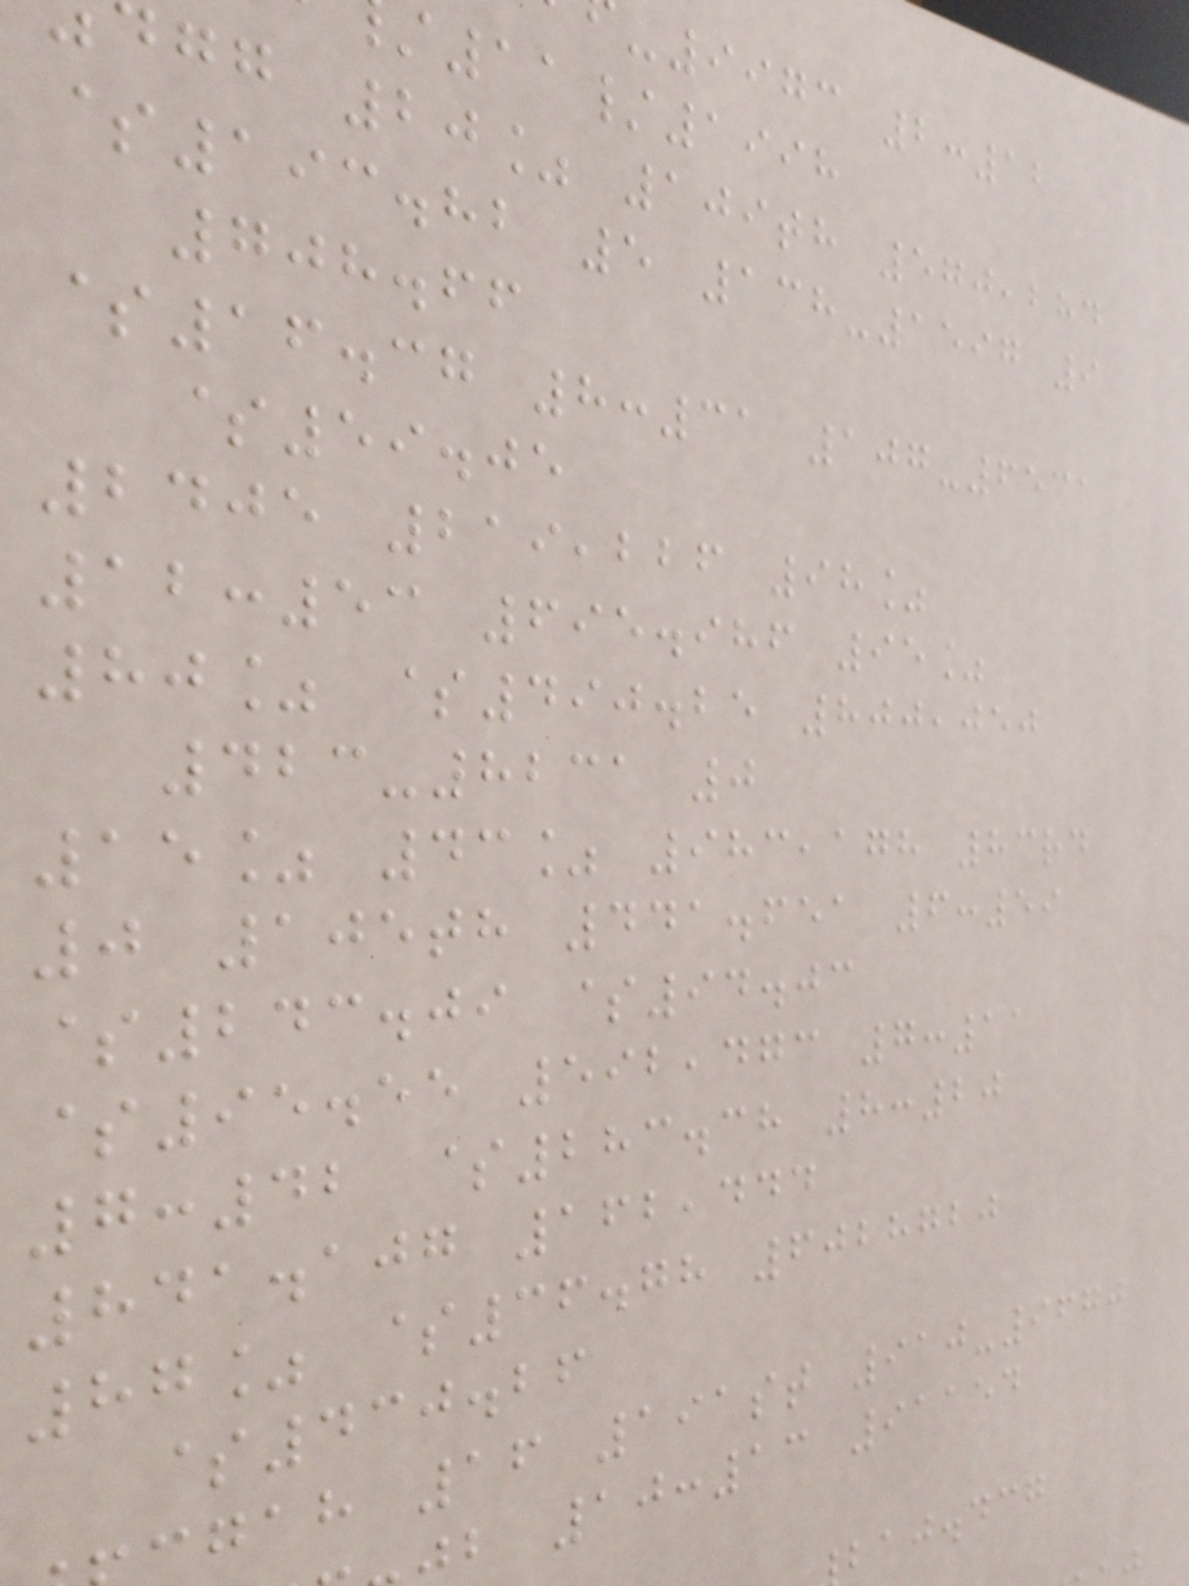-9973 2:12
11/1998
gg 20% 109th 570,284
$193.82 5 138-1597 9
708.66
$16.37 8:31 107-6531
$59.05
2405 219,226 98%
12:53 695.986 95%
80% $490.25 800,050
423-8231 0
15% 43% 983,178 83rd
0 105th 441.651 6:59
$243.09 $94.03
$95.55 592,473 7:11
7:42 $283.38 8:20
841.107 162,444
87% $36.78 6028720
$430.26
gah 16 191st 910-9670
b 10:13 91154
baj.dcg
